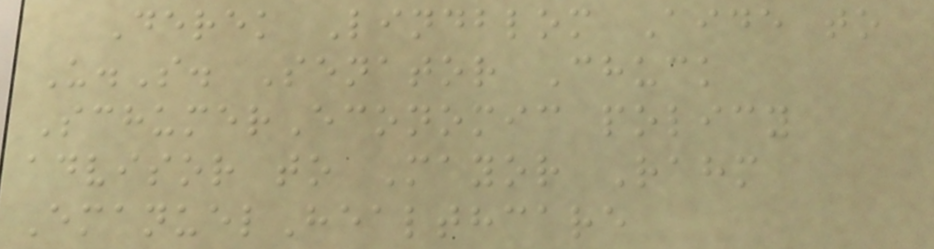Derek Lindblom Aide to
U.S. Senator Chuck
SchumerEconomic policy
advisor to Mayor Rahm
EmanuelHealthcare
